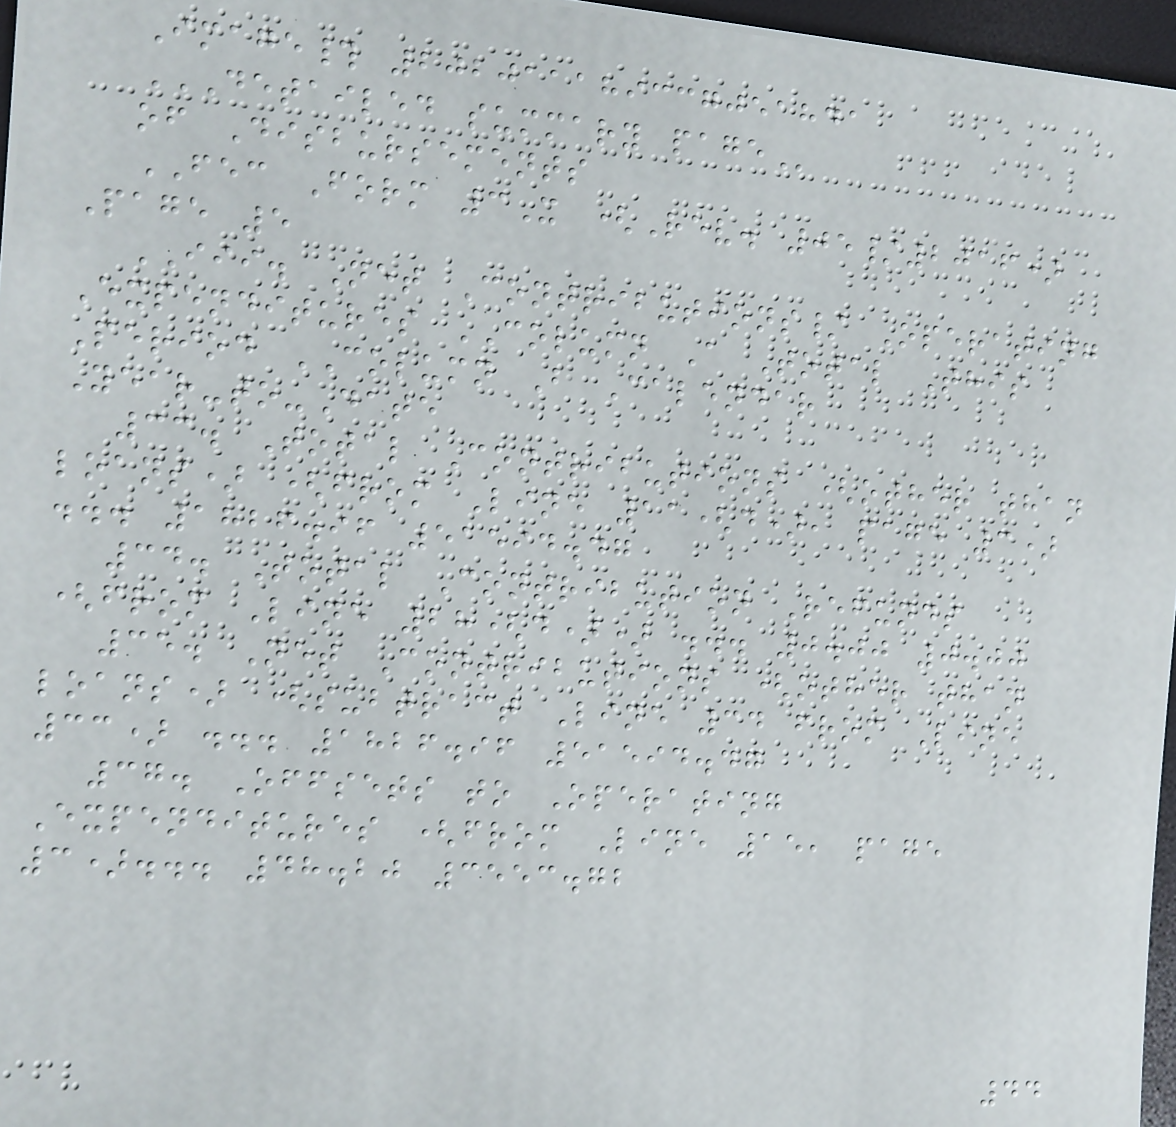Image# 202011189337051841
DETAILED SUMMARY PAGE
of Disbursements
FEC Form 3X (Rev. 05/2016)
Page 5
III. Net Contributions/ Operating
Expenditures COLUMN A Total This
Period COLUMN B Calendar
Year-to-Date
33. Total Contributions (other than
loans) (from Line 11(d), page 3)
... 1826.96 51594.47
34. Total Contribution Refunds
(from Line 28(d)) ... 0.00 0.00
35. Net Contributions (other than
loans) (subtract Line 34 from Line
33) ... 1826.96 51594.47
37. Offsets to Operating
Expenditures (from Line 15, page
3)... 48.20 3553.72
44
